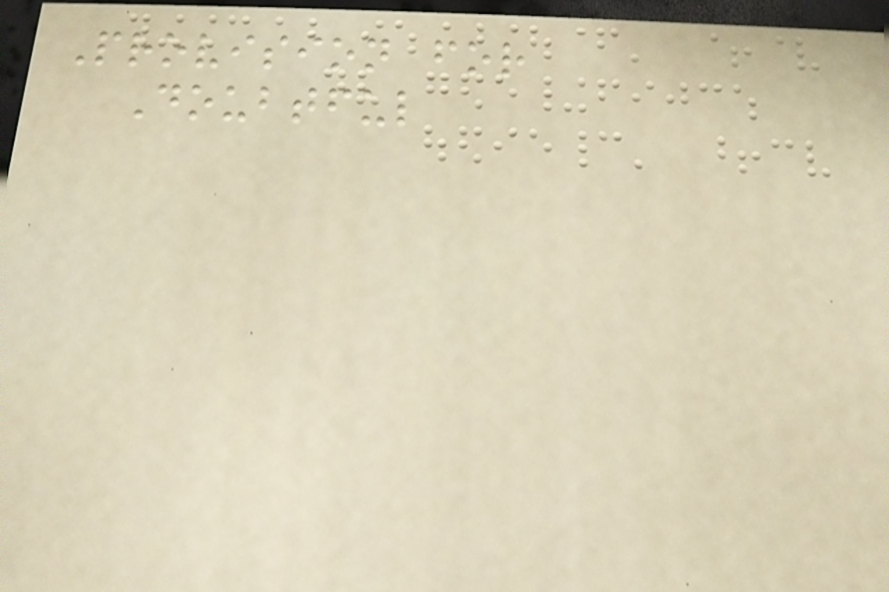Provision for
Doubtful
